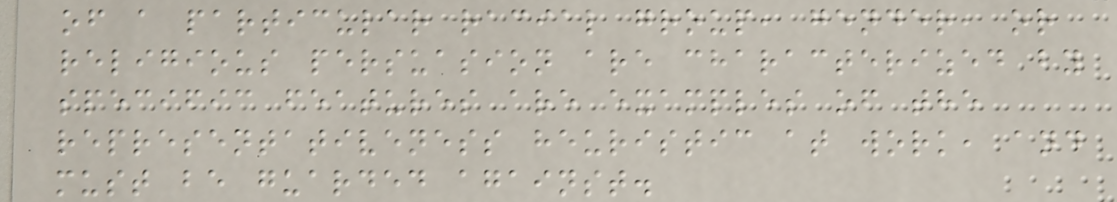of a particular racial group, gender, or
religious persuasion are characterized by
specific features are examples of the
representativeness heuristic at work, and
must be guarded against.
